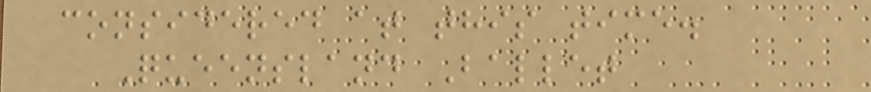considered at this time.
Queensland Ballet
